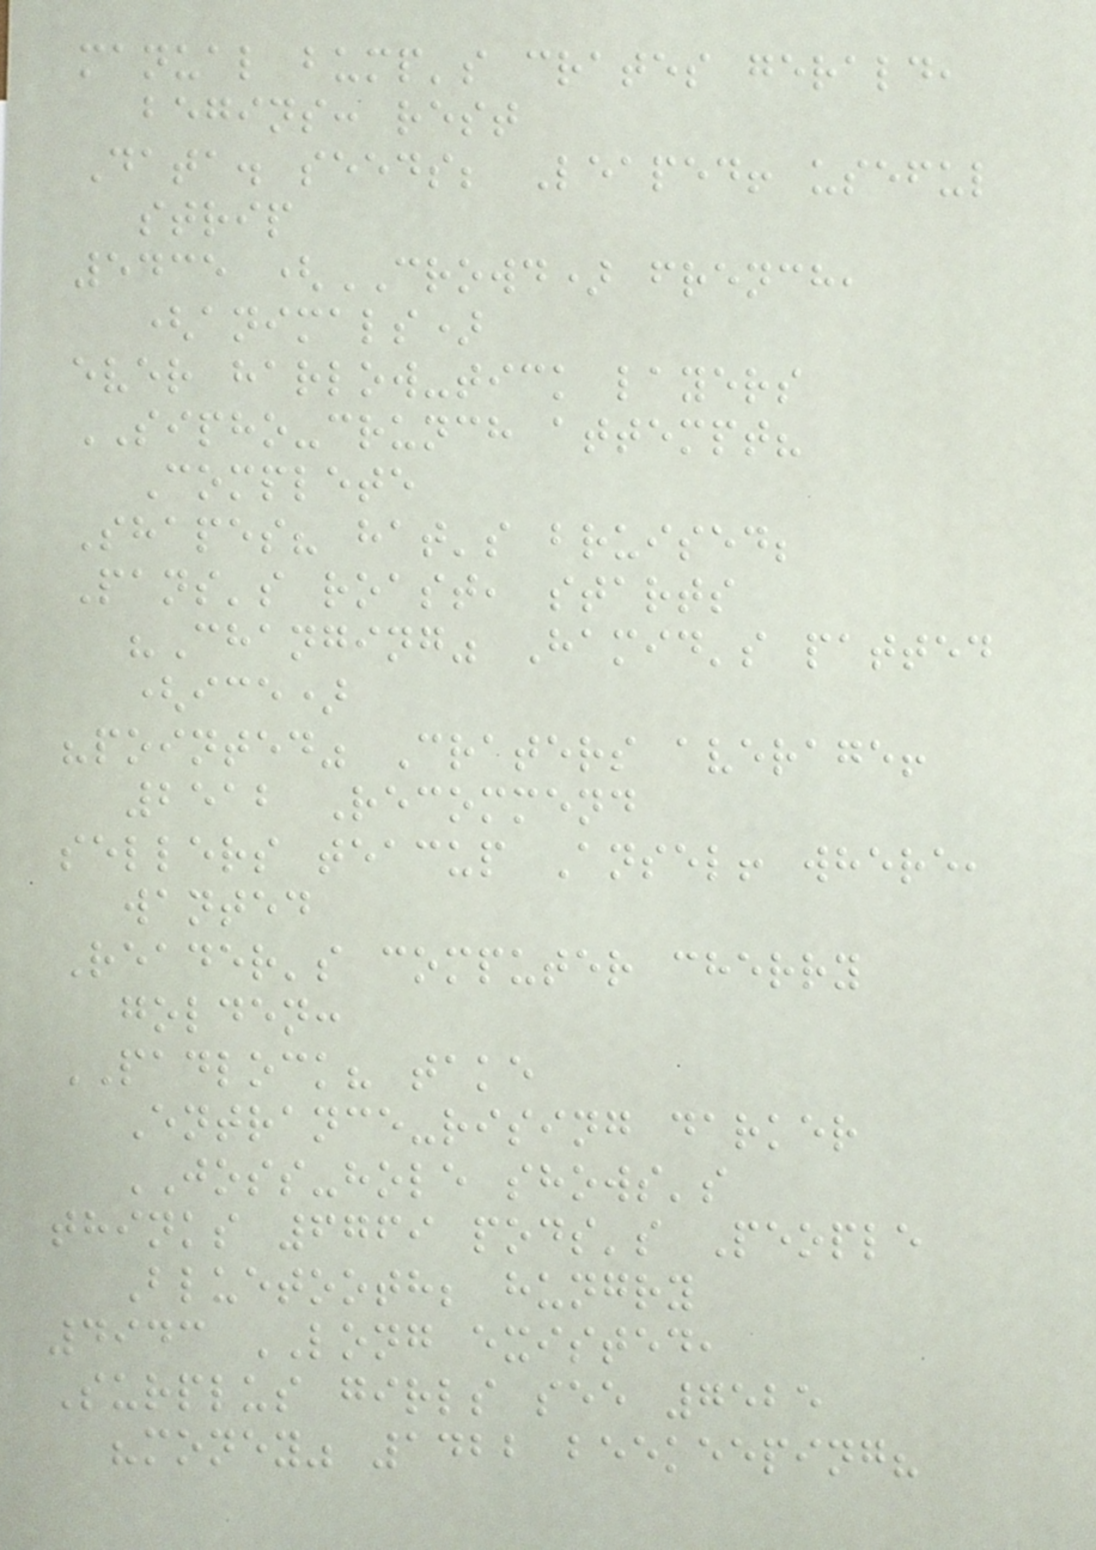manual bump's crates gerald,
begins: rest
Data. seeds; Leaped! useful
strip
5435 (CROWD) french,
(animals)
ever harlow-tick layers
SIPHO-crunch attempt?
Complete
Shapes? hat's bruised;
Pans's roast, starts
"Changing" Hamid's patted
(ice)
"pointed" Craters average!
2512 Recommend
sellers teacup Ansel! where,
wanted
Reader's computer cherry
golden:
PADLOCK? take
Entrance-rising darker
JOSS-hole shows's
thinks 6769 pods's People
Bluetooth; hungry
4943 LONG existed,
Surplus girls see 7525
"money" 1422 beekeeping?
